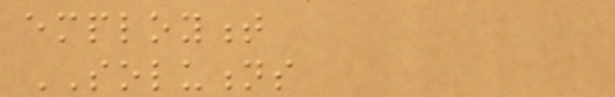employment
SOLUTIONS
